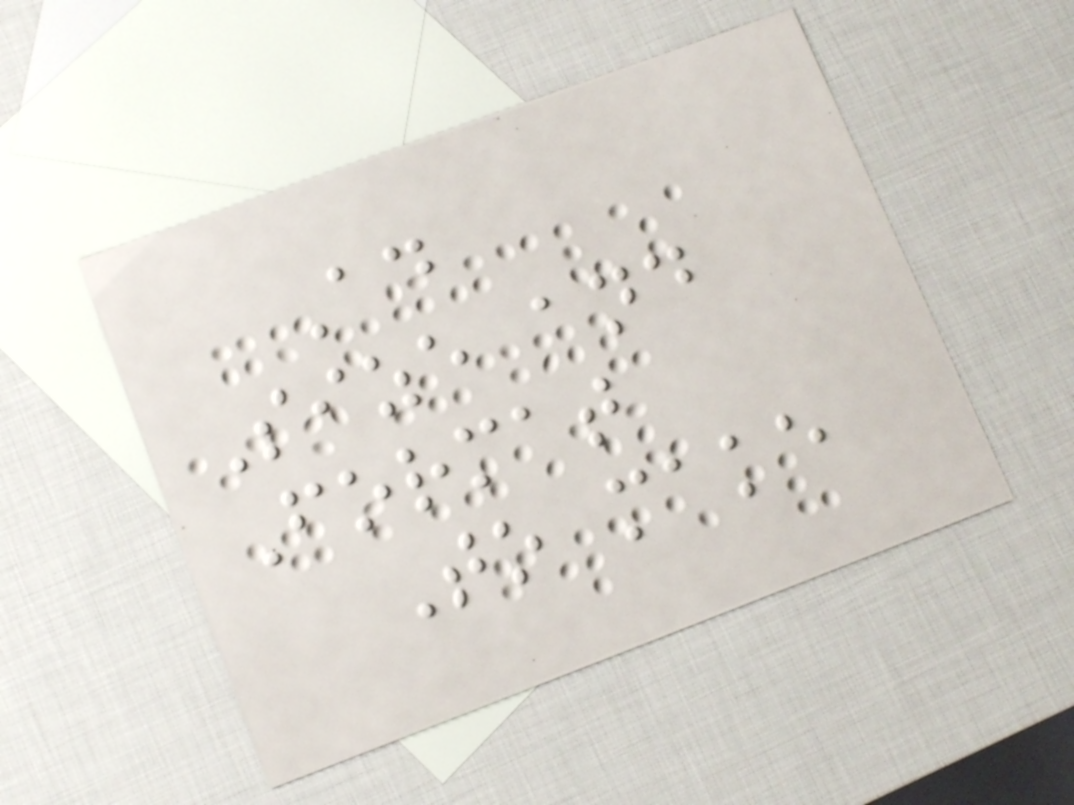Ad
Size and
Format
To make
